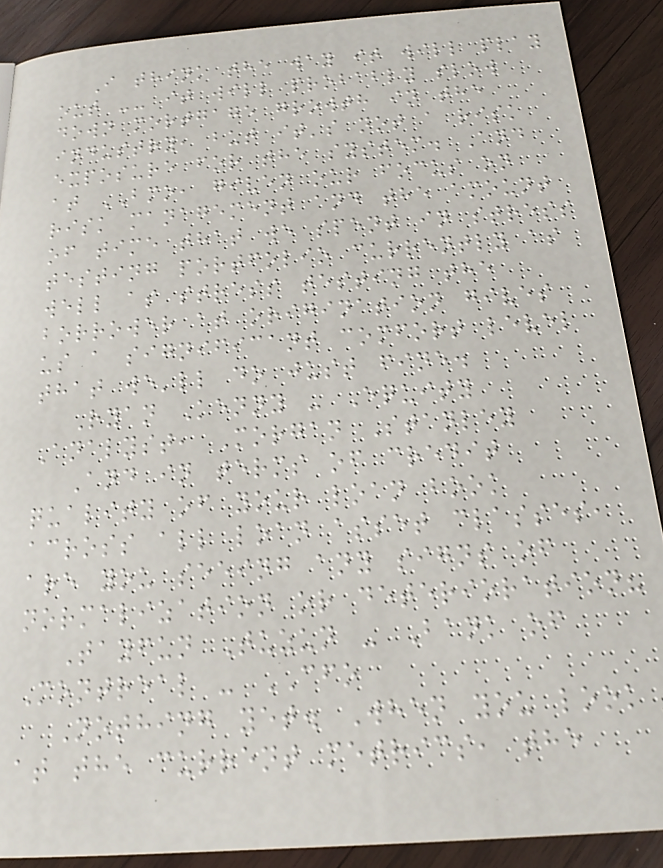I think the way it will play
out -- it will probably slow
down mortgage growth in the
industry, but it's not a risk
exposure for the system. And
at BMO, given our focus on
risk management and the amount
of time that we spent in stress
testing portfolio currently as
well as stress testing the
borrower at origination gives
us a significant comfort level
that we'll do just fine.
Ryan Kenny - Equity
Analyst, Morgan Stanley
And in terms of credit
quality of your loan book
across all loan asset classes,
are you seeing any signs of
normalization or deterioration?
Tayfun Tuzun - Bank of
Montreal - CFO
Nothing yet. When you look
at the current metrics, the
